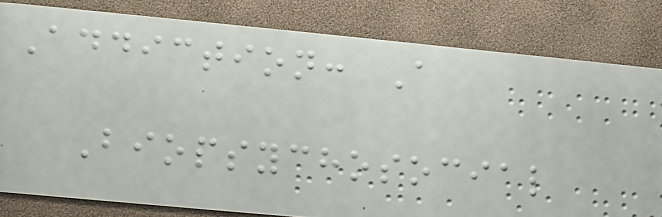Addiction: A
Biopsychosocial
